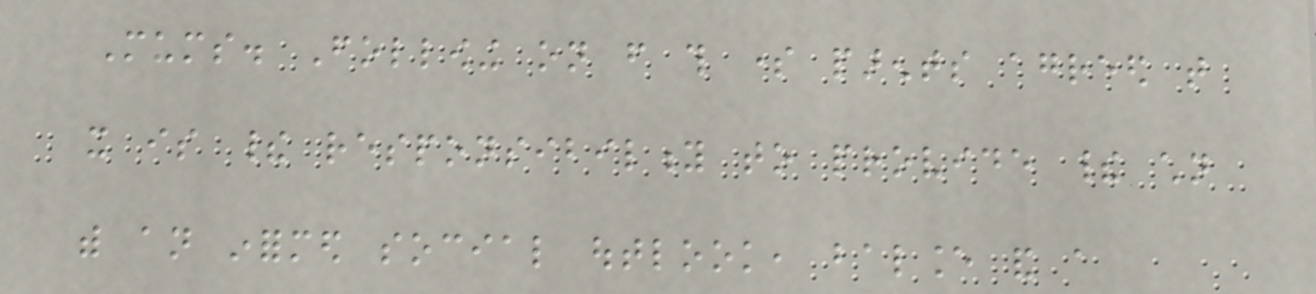Mums. Following on from this some parents agreed that
it is their responsibility to provide their children
with an informed social outlook, balance and a
